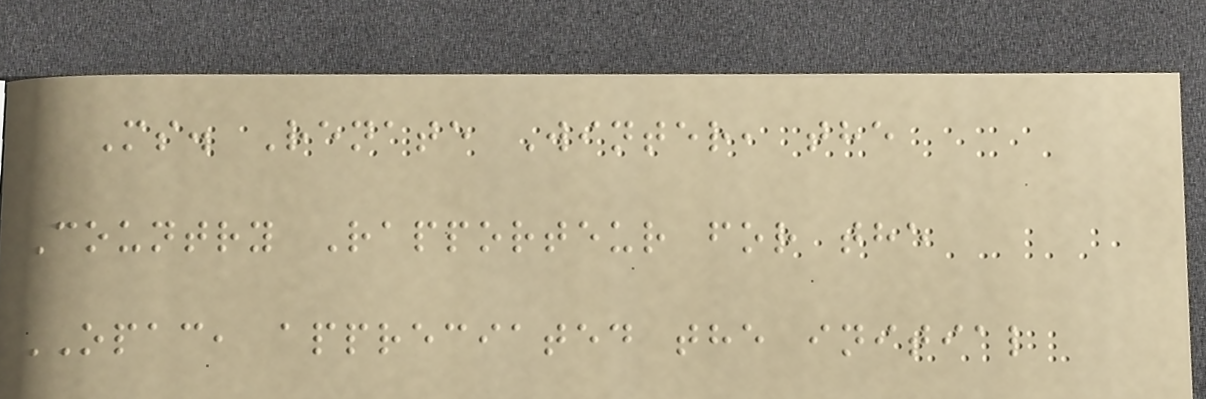Ms. Renate Winter, the
Country Rapporteur for the
OPAC, appreciated the initial
